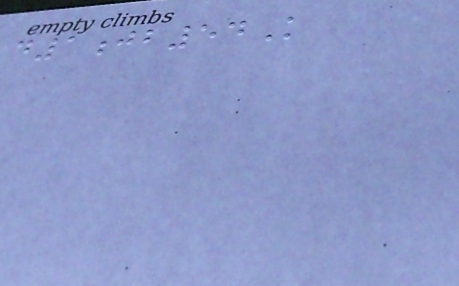d1jb54K
